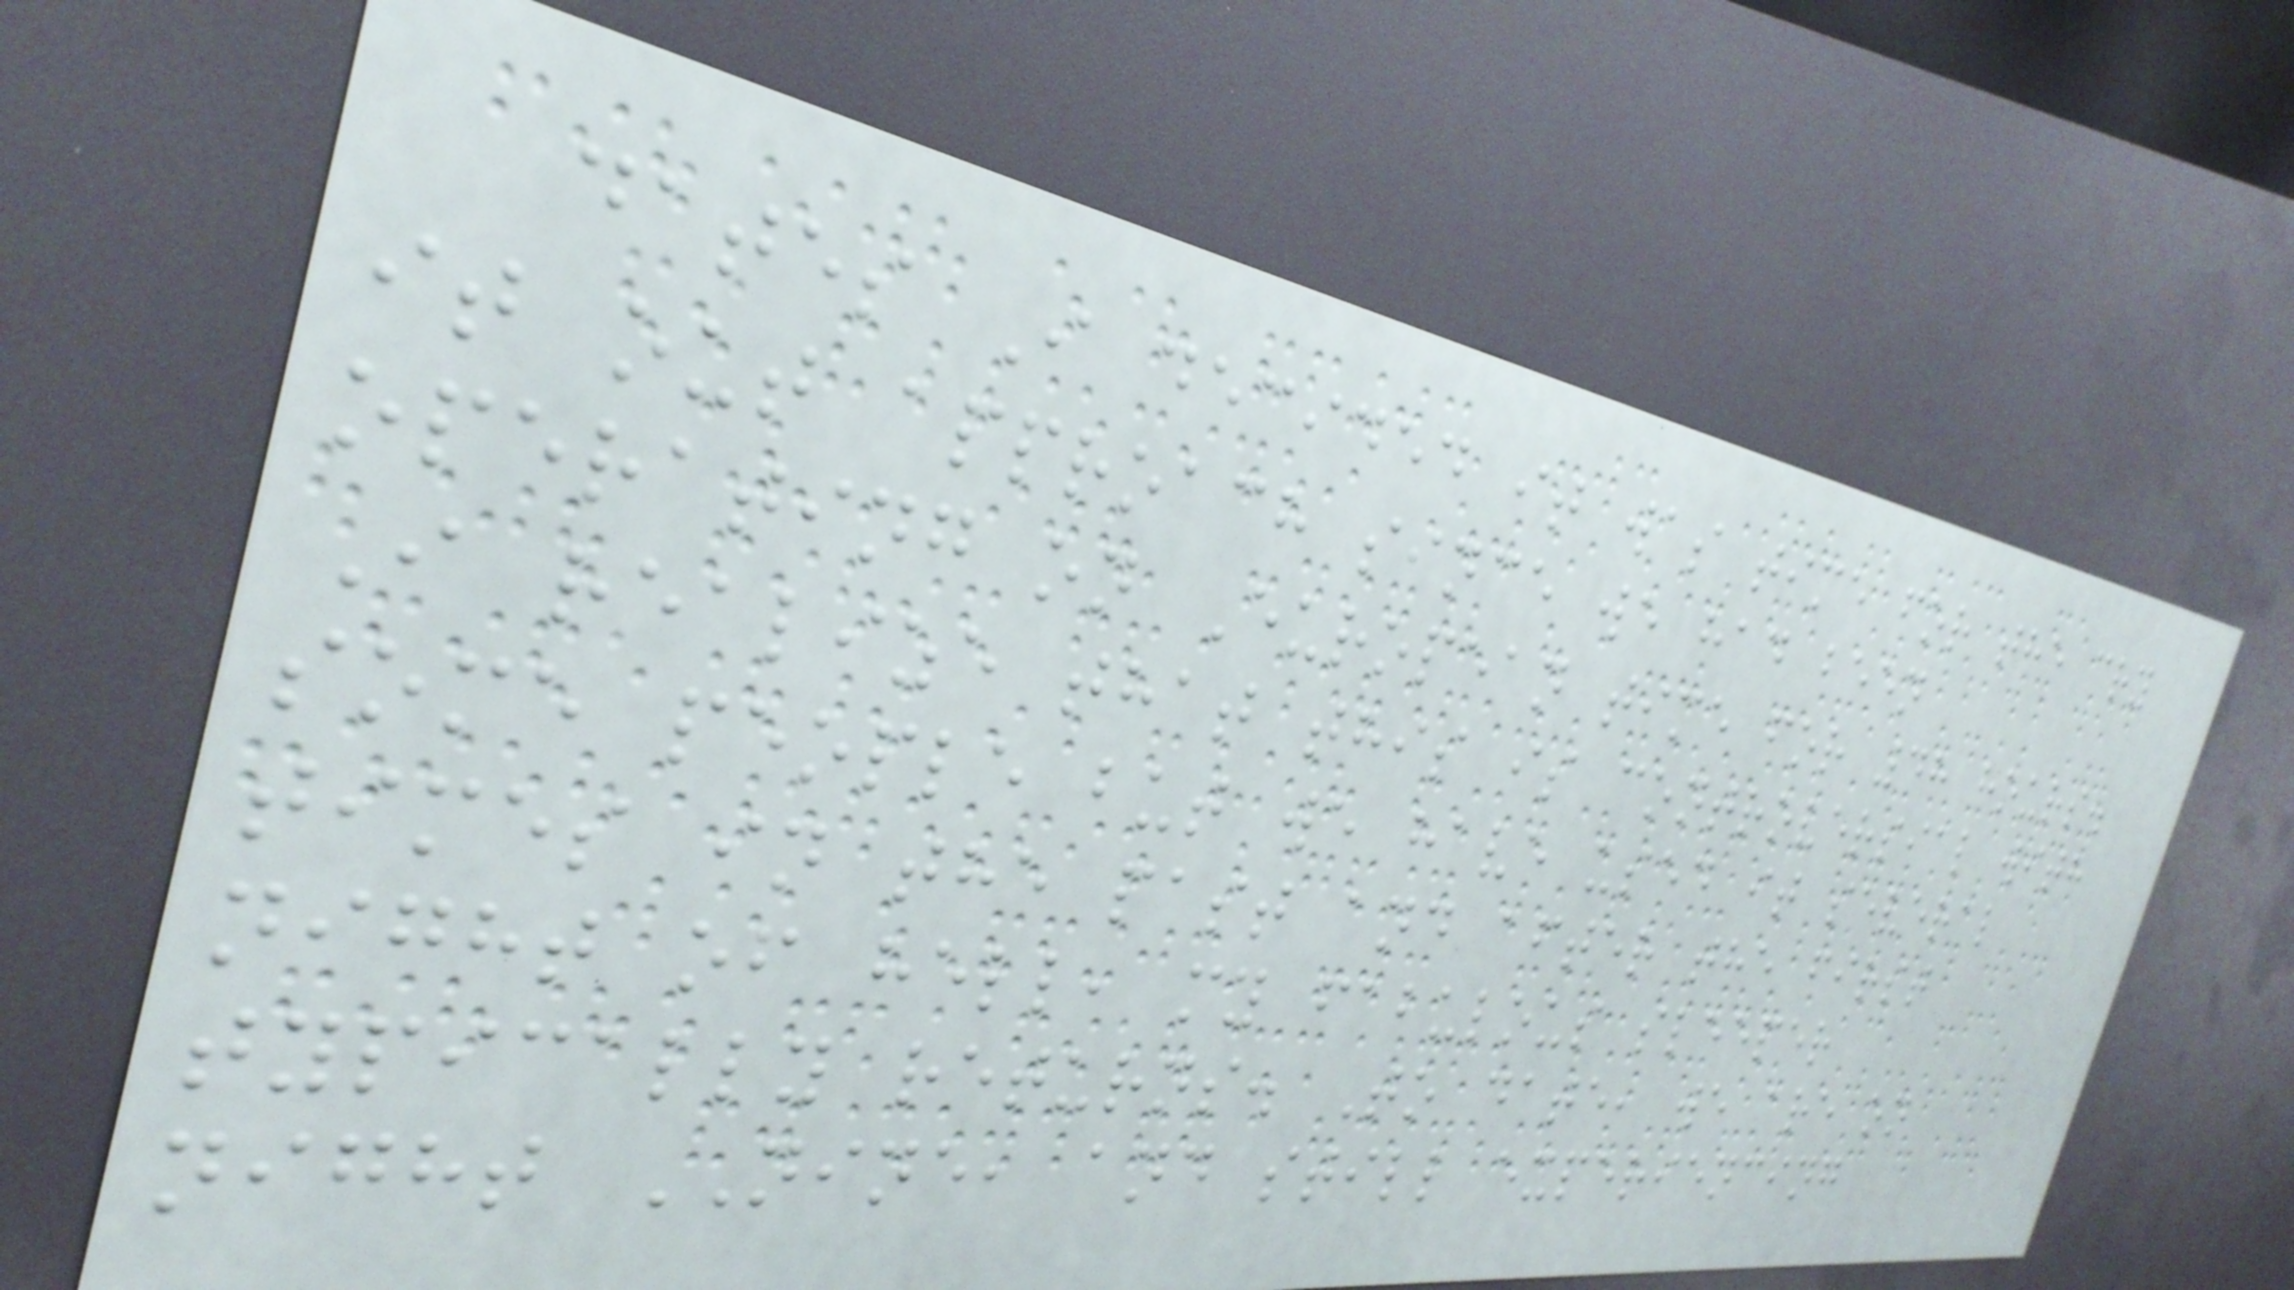dates I decided it was time for the cry
it out approach since we had been
operating on European time for 48 hours.
I realize that this is controversial with
some people but we have used it several
times in the past and after the first
night of hell, my fabulous sleeper
typically returns. To date, we are on
night NINE, and still experiencing
